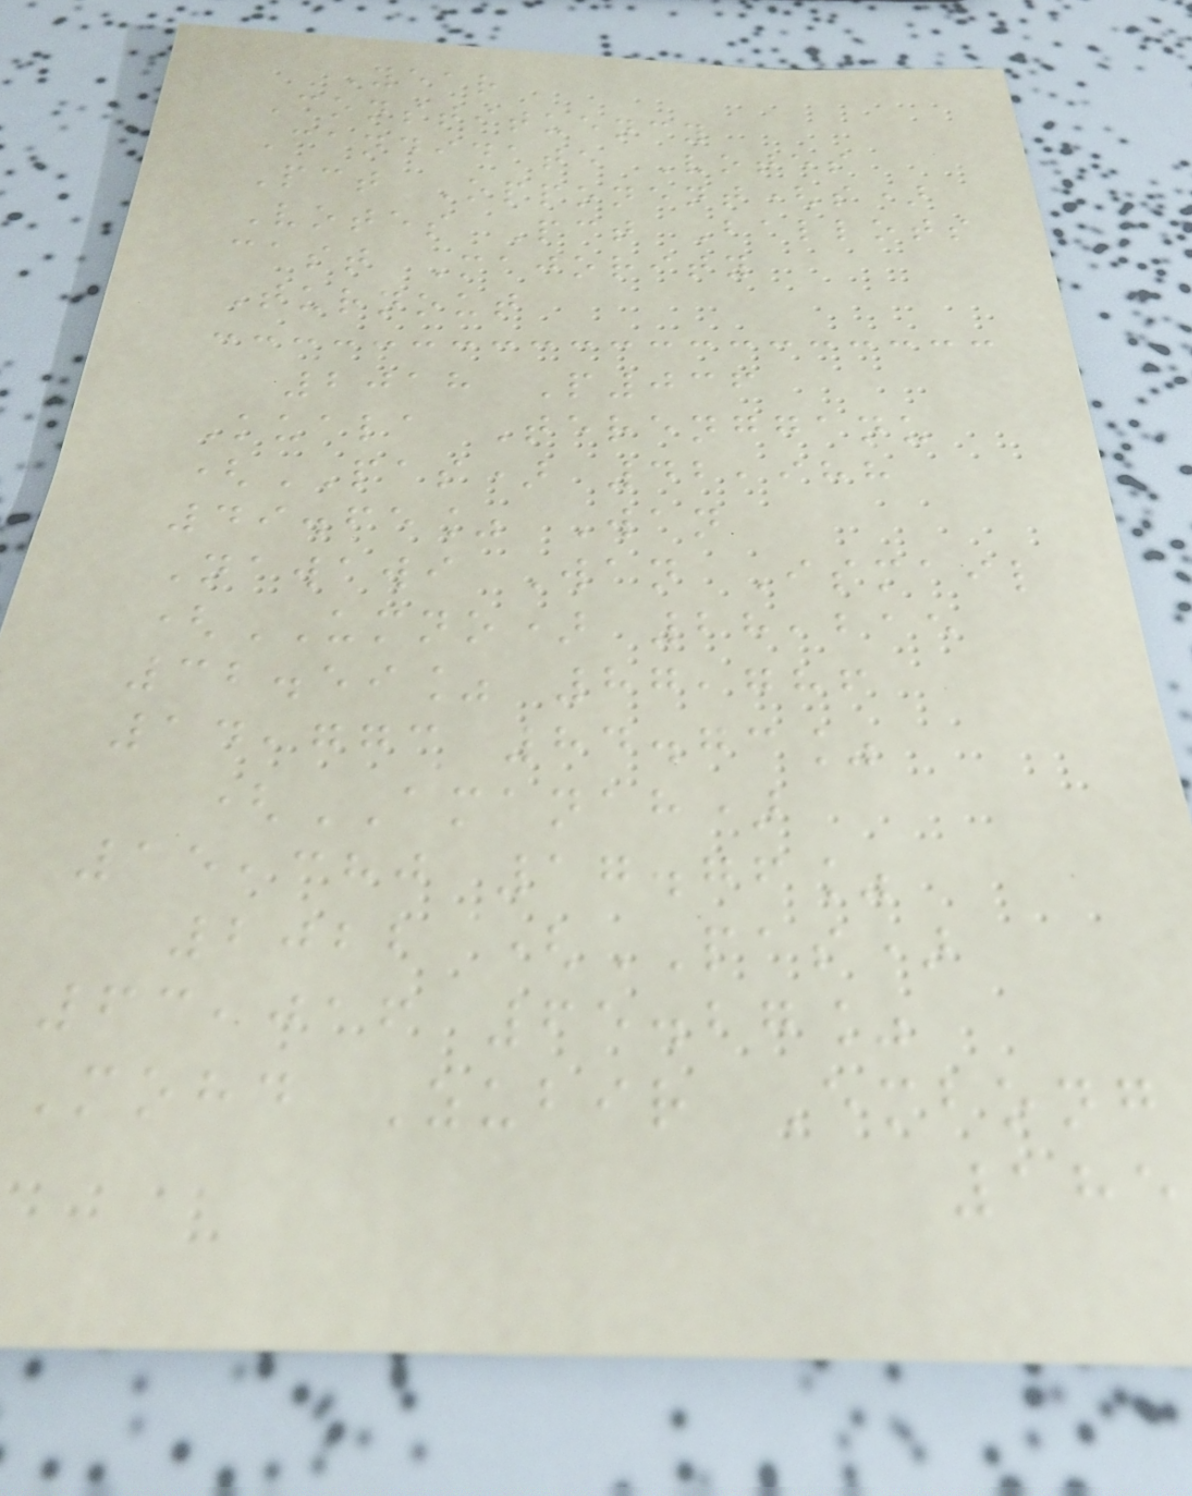Year
Constituency
Candidate Votes
Pct Opponent(s)
Votes Pct Ballots
cast Majority
Turnout
2018 P036
Kuala Terengganu
(PAS) 42,988
49.65% Wan
Nawawi Wan Ismail
(UMNO) 28,215
32.59% 87,786
14,773 84.73%
(AMANAH)
15,380 17.76%
2022 (PAS)
63,016 65.27%
Mohd Zubir Embong
185
